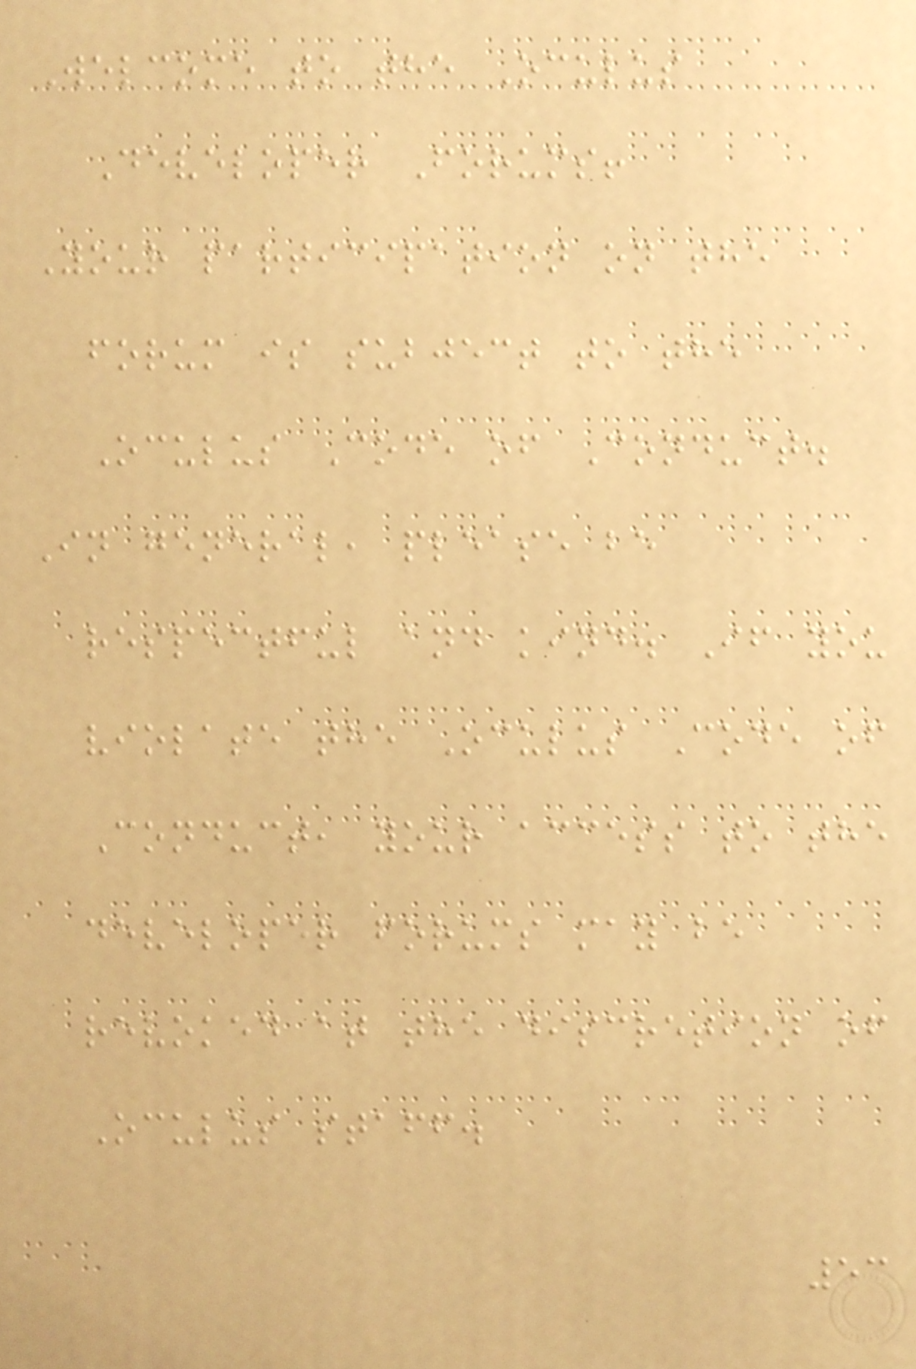Welcome to the Oculus
Developer Forums!
Your participation on the
forum is subject to the
Oculus Code of Conduct.
In general, please be
respectful and kind. If you
violate the Oculus Code of
Conduct, your access to the
developer forums may be
revoked at the discretion of
Oculus staff.
53
